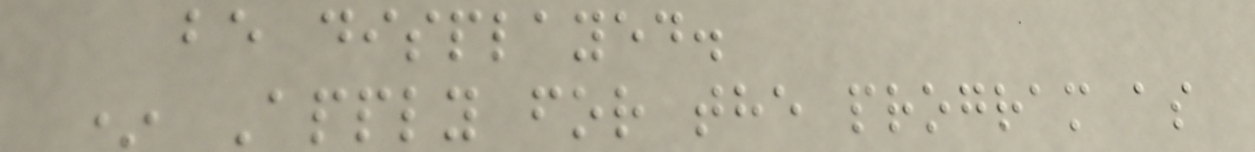be displayed.
* Apply for the program as
